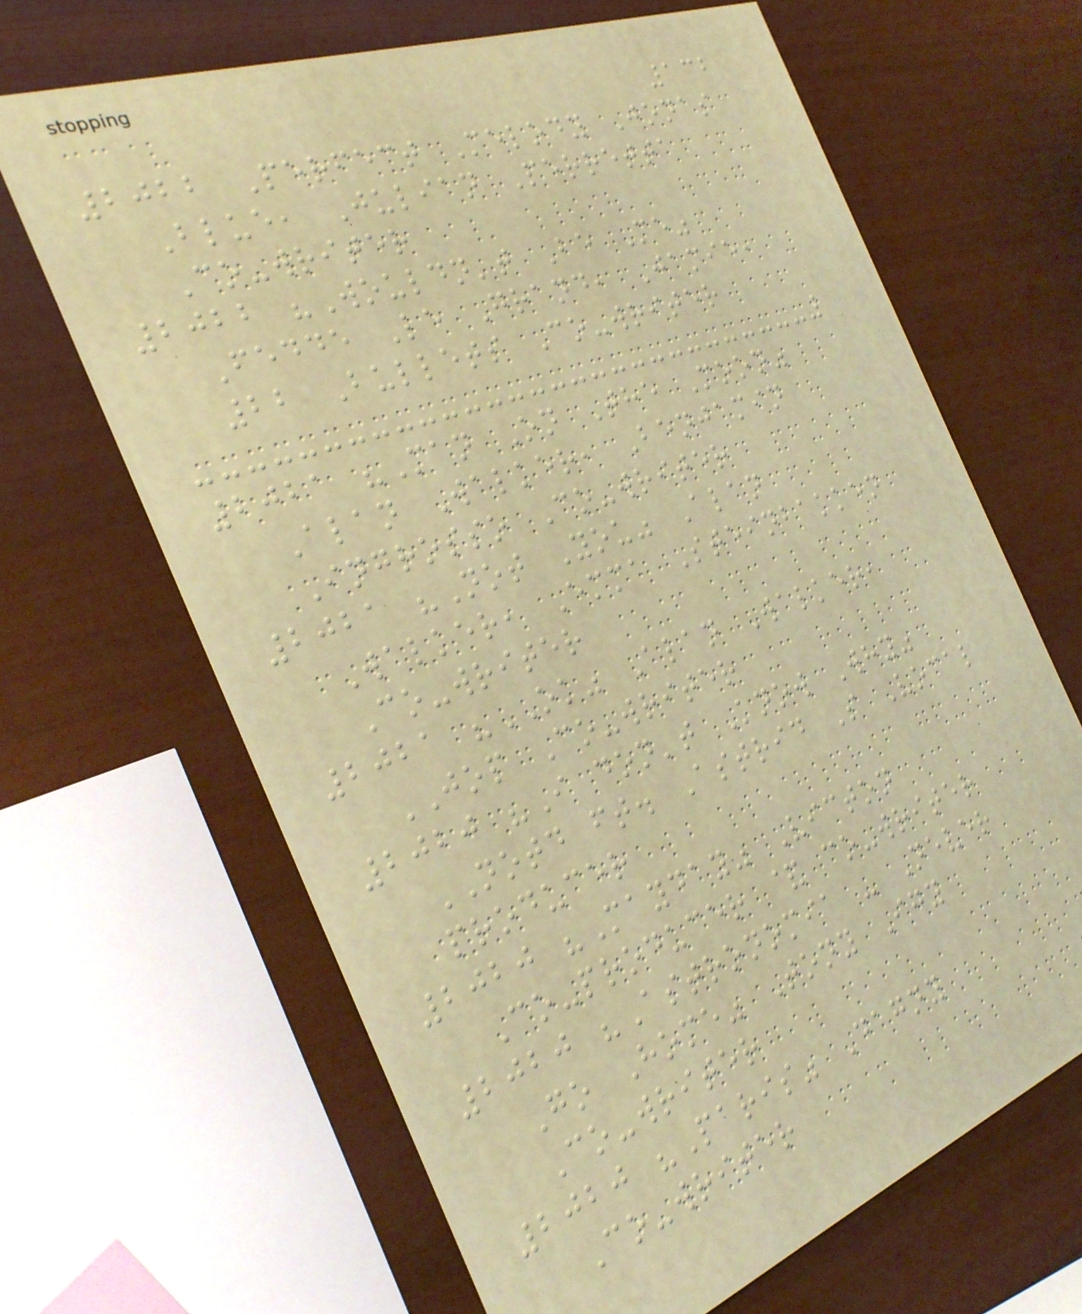132
2022 Perfect Melody Jonas
Blue, Julian Perretta
Co-writer
2022 "Wouldn't Be Me"
Fedde Le Grand, Jamie,
22 Bullets Co-writer
2021 "Man On The Moon"
Alan Walker, Benjamin
Ingrosso Co-writer
2021 "Not You" Alan
Walker, Emma Steinbakken
Co-writer
2021 "OK" Alan Walker,
JOP Co-writer
2020 "I don't Know Why"
NOTD ft. Astrid S Vocal
producer
2020 "Mayday" Victon
Co-producer & co-writer
2020 "Astronomia - Never
Go Home" Tony Igy
Co-writer
2020 "Paris" Dagny
Co-writer
